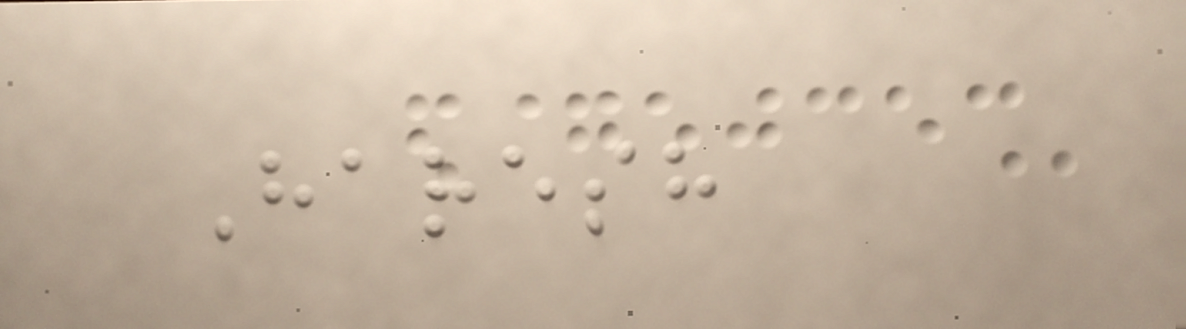Haresh
